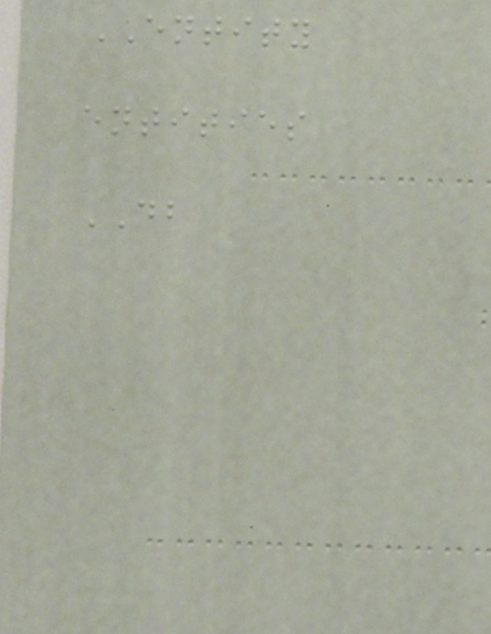ENTITY
entities
DB
